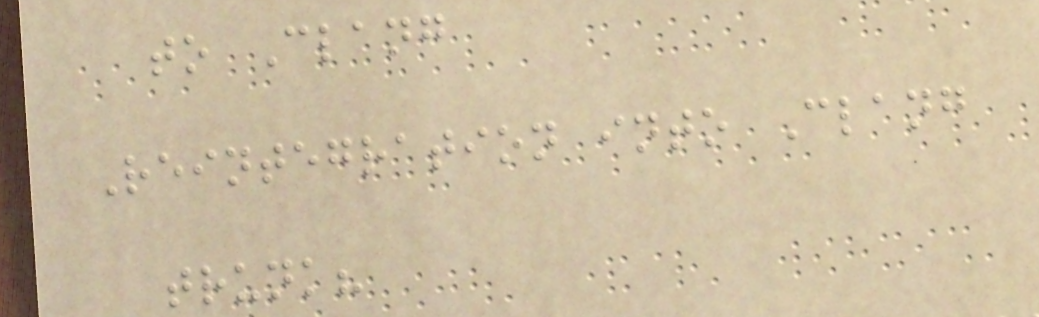to Clang
Reintegration into Clang
trunk?
